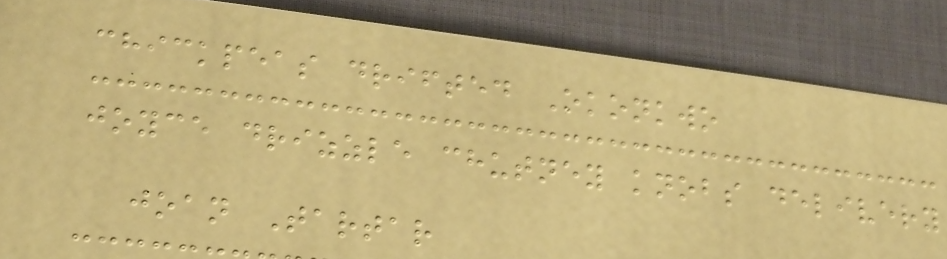chickpeas drifted Okonkwo
joyce drizzle chutney knobs delivery
joan Tartar
